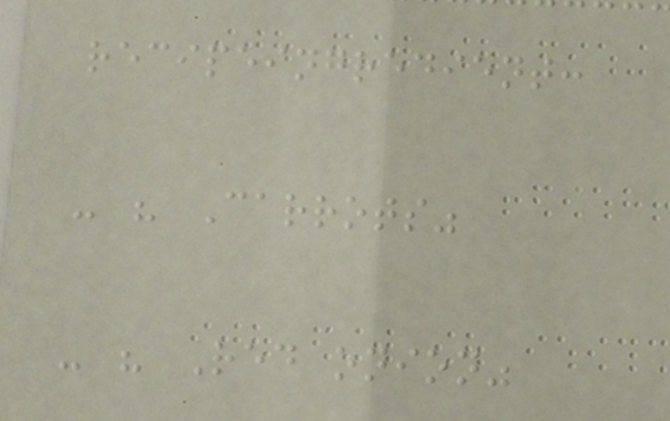recipeingredient:
- " Carrots"
- " Red onion"
